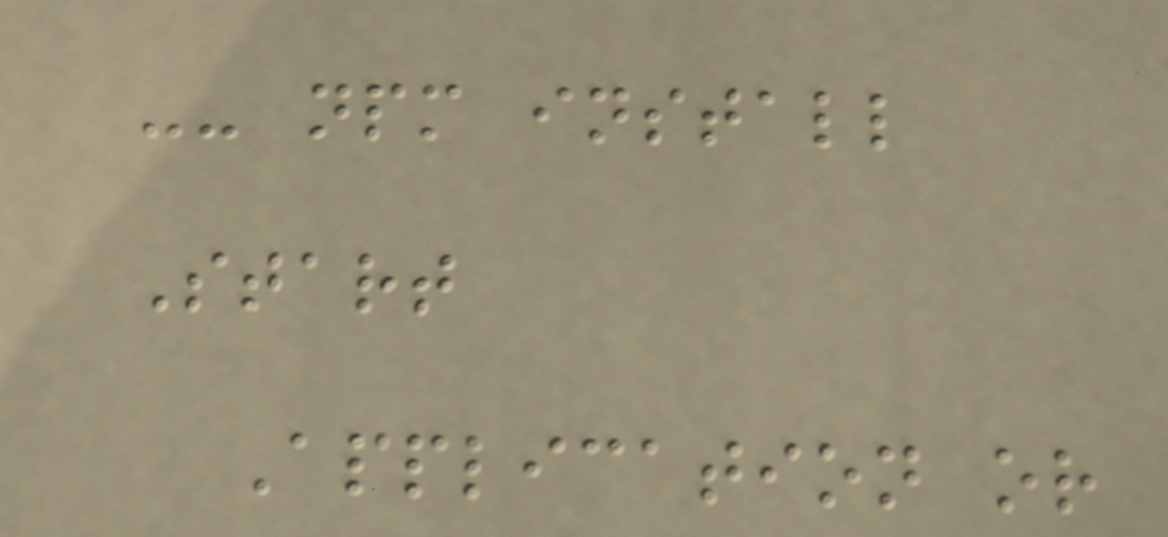-- npm install
Start
Application or
